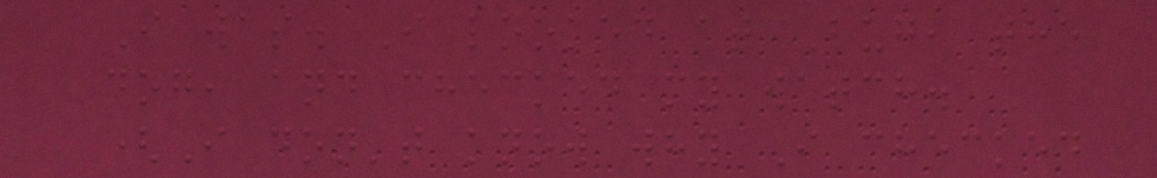I was. I looked at Bug, the
dog, and checked my watch.
(I don't know why I checked
